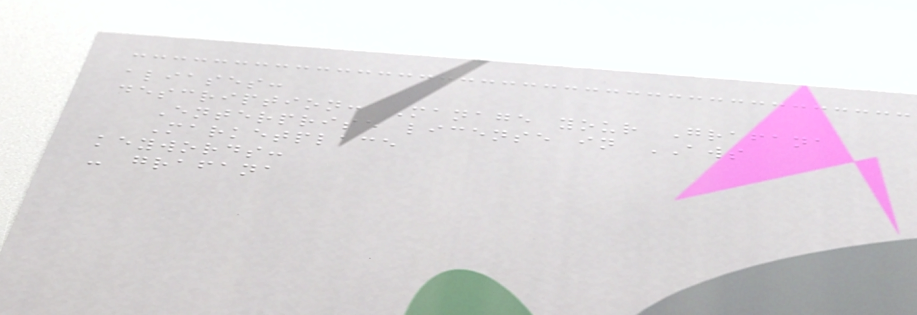aliases:
description: Manage your Grafana
Enterprise license in AWS
Marketplace
keywords:
- grafana
